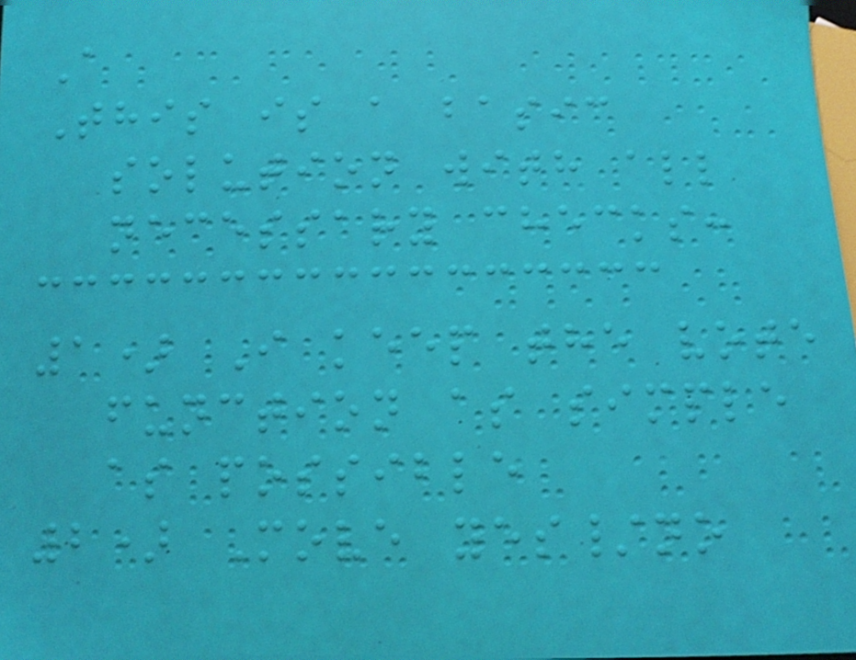A
This is a basic
solution with all
necessary checks:
1) I keep the vote
function as simple
as possible
2) Move yes/no
